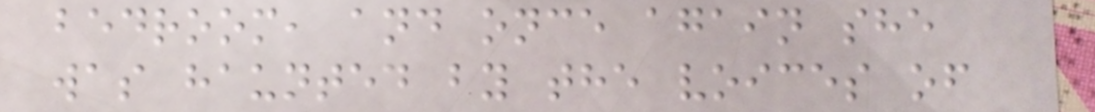bedroom, and once again she
was haunted by the voices of
